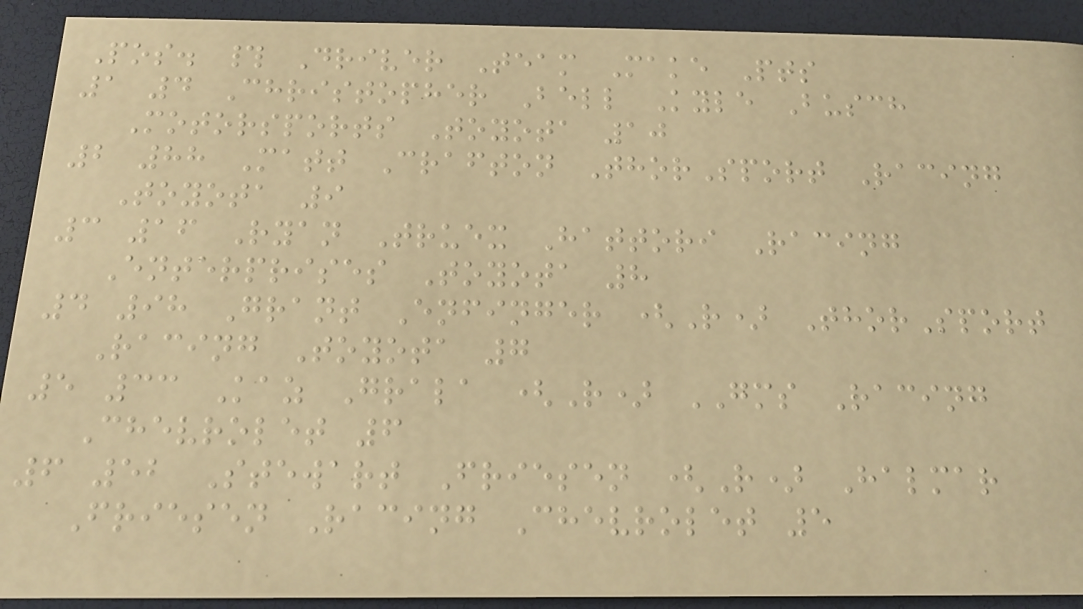Pos. # Driver Team Make Pts
1 4 Christopher Bell Kyle Busch
Motorsports Toyota 10
2 88 Matt Crafton ThorSport Racing
Toyota 9
3 16 Ryan Truex Hattori Racing
Enterprises Toyota 8
4 98 Grant Enfinger (R) ThorSport
Racing Toyota 7
5 33 Kaz Grala (R) GMS Racing
Chevrolet 6
6 52 Stewart Friesen (R) Halmar
Friesen Racing Chevrolet 5
